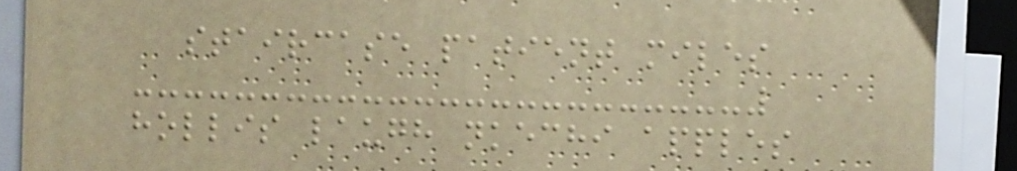staircase patient miles
hollis laugh nkechi apples
